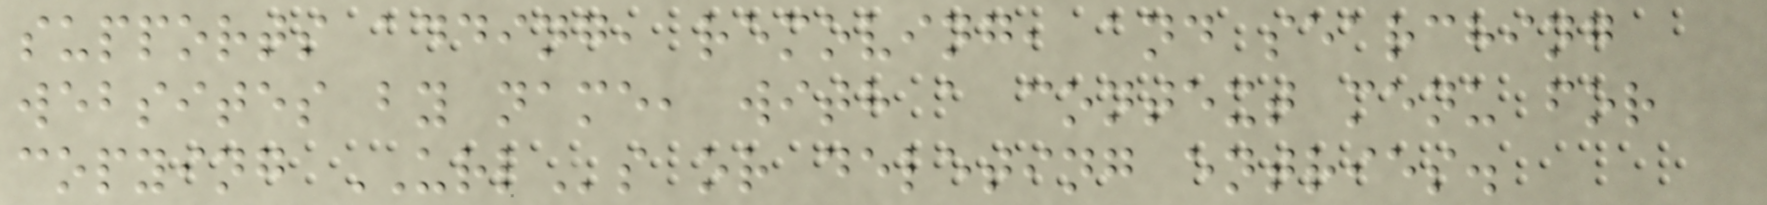supports adding, removing, and searching
websites by name, with a context menu for
copying URLs or deleting entries.
